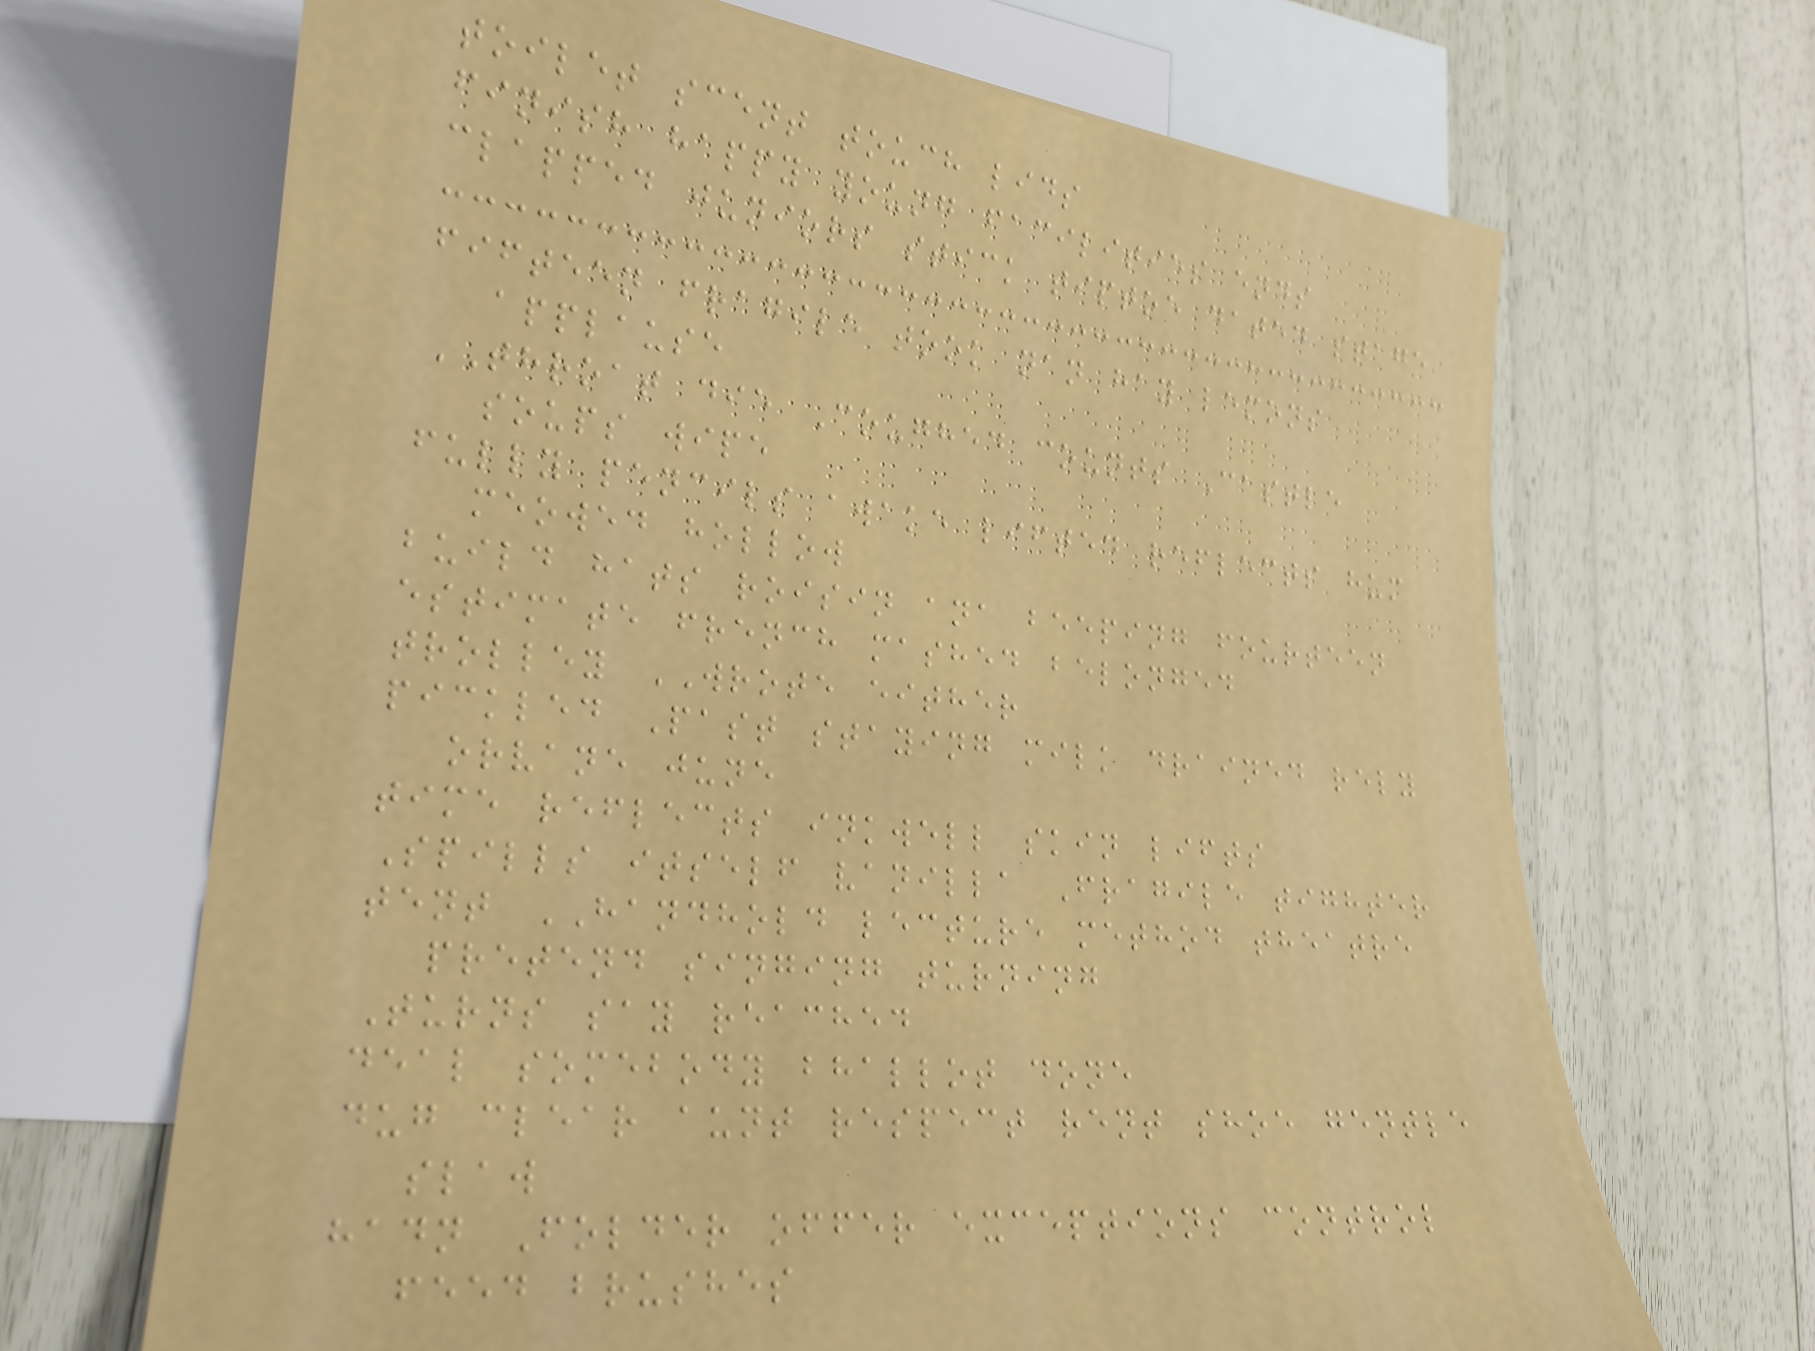toilet scent touch lids
finish happy young facilities ends
clapped juniors stick tiptoe dated stage
fifteen fragile took nan hay lemons
applause
THROAT die Coughed counts Castle
soups wipe
fully pencils awake lifted reflects hum
meowed hollow
build hats roisin ana beeping fourteen
estimate french mashed belonged
trolley WROTE either
pickled Past staying milk drained rely
orvane june
time reflects inkwell skin lifts
Spills itself vanilla Fragile tighter
tent HANDHOLD lecture method theatre
pretend singing turning
Turns say reached
deal somebody bhallot done
dug clear aunt respect rent shoe gentle
slaw
hadn Folder offer exceptions control
feed brushes
